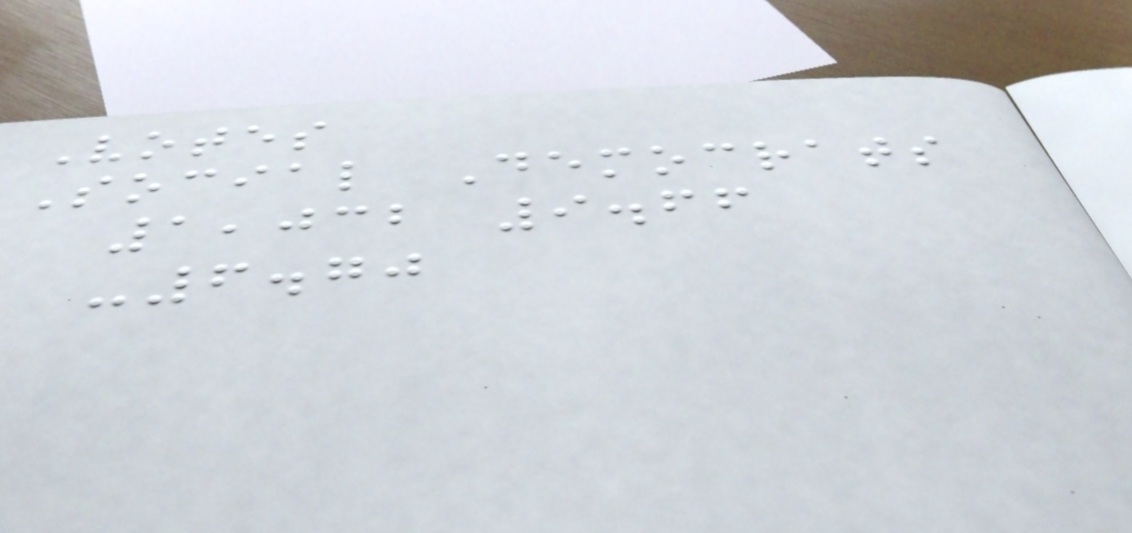Votes
Social Democrats
1,032 9.66
-6.70
